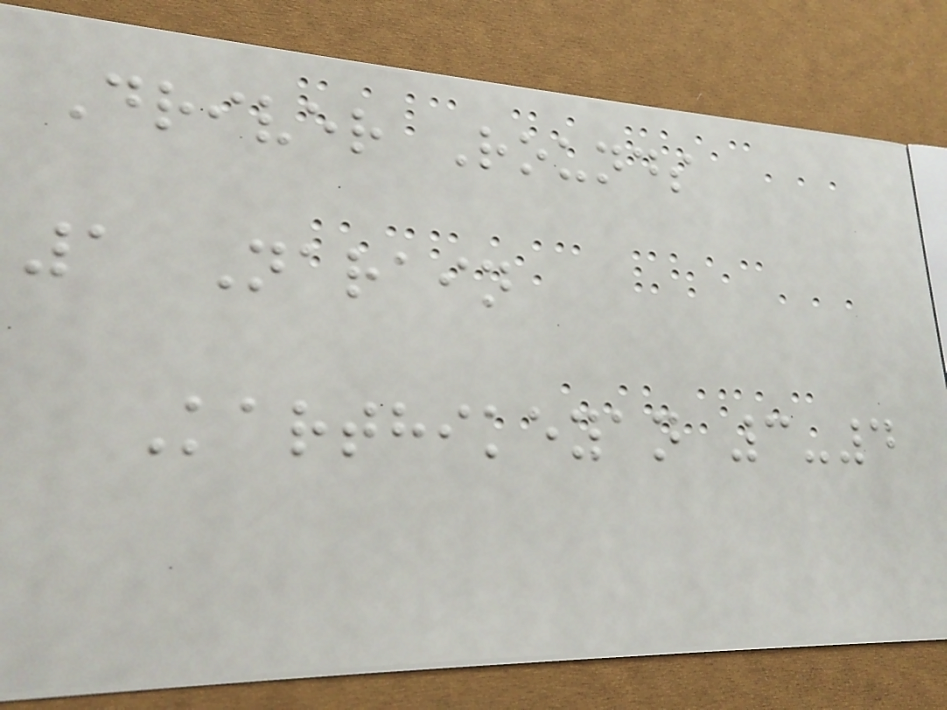Driver Rounds
1 Narain
Karthikeyan 3-4
